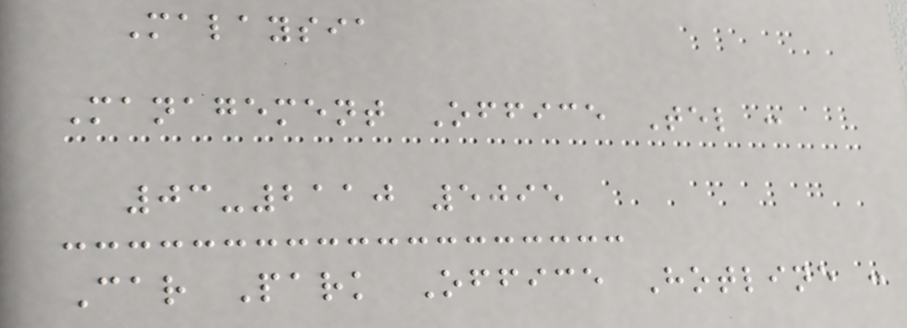Malaysia
Management Office Tel :
03-2110 5095
Car Park Office Hotline :
